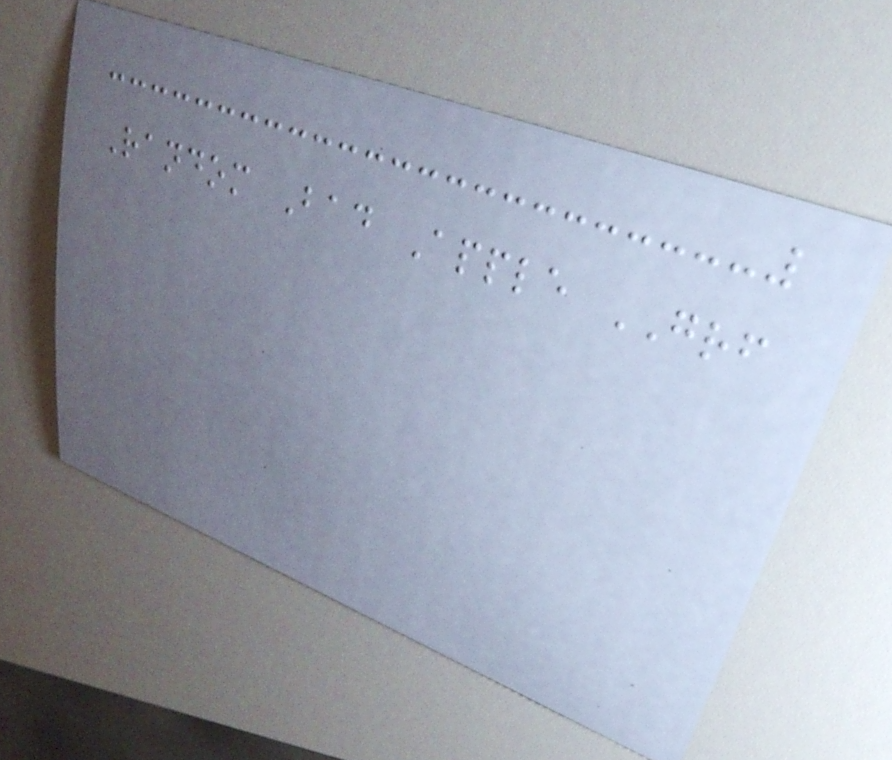Random Bad Apple GRF
